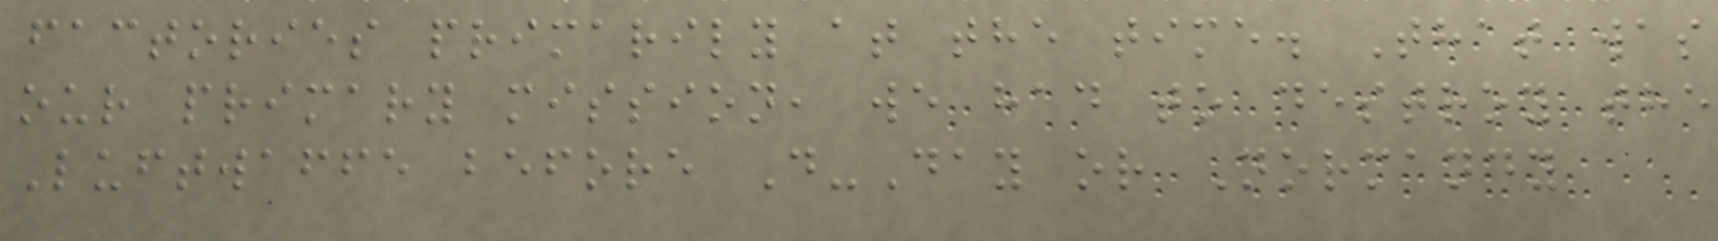factories primarily at the time. That was
our primary mission, we had to destroy the
Luftwaffe before D-Day or Normandy
